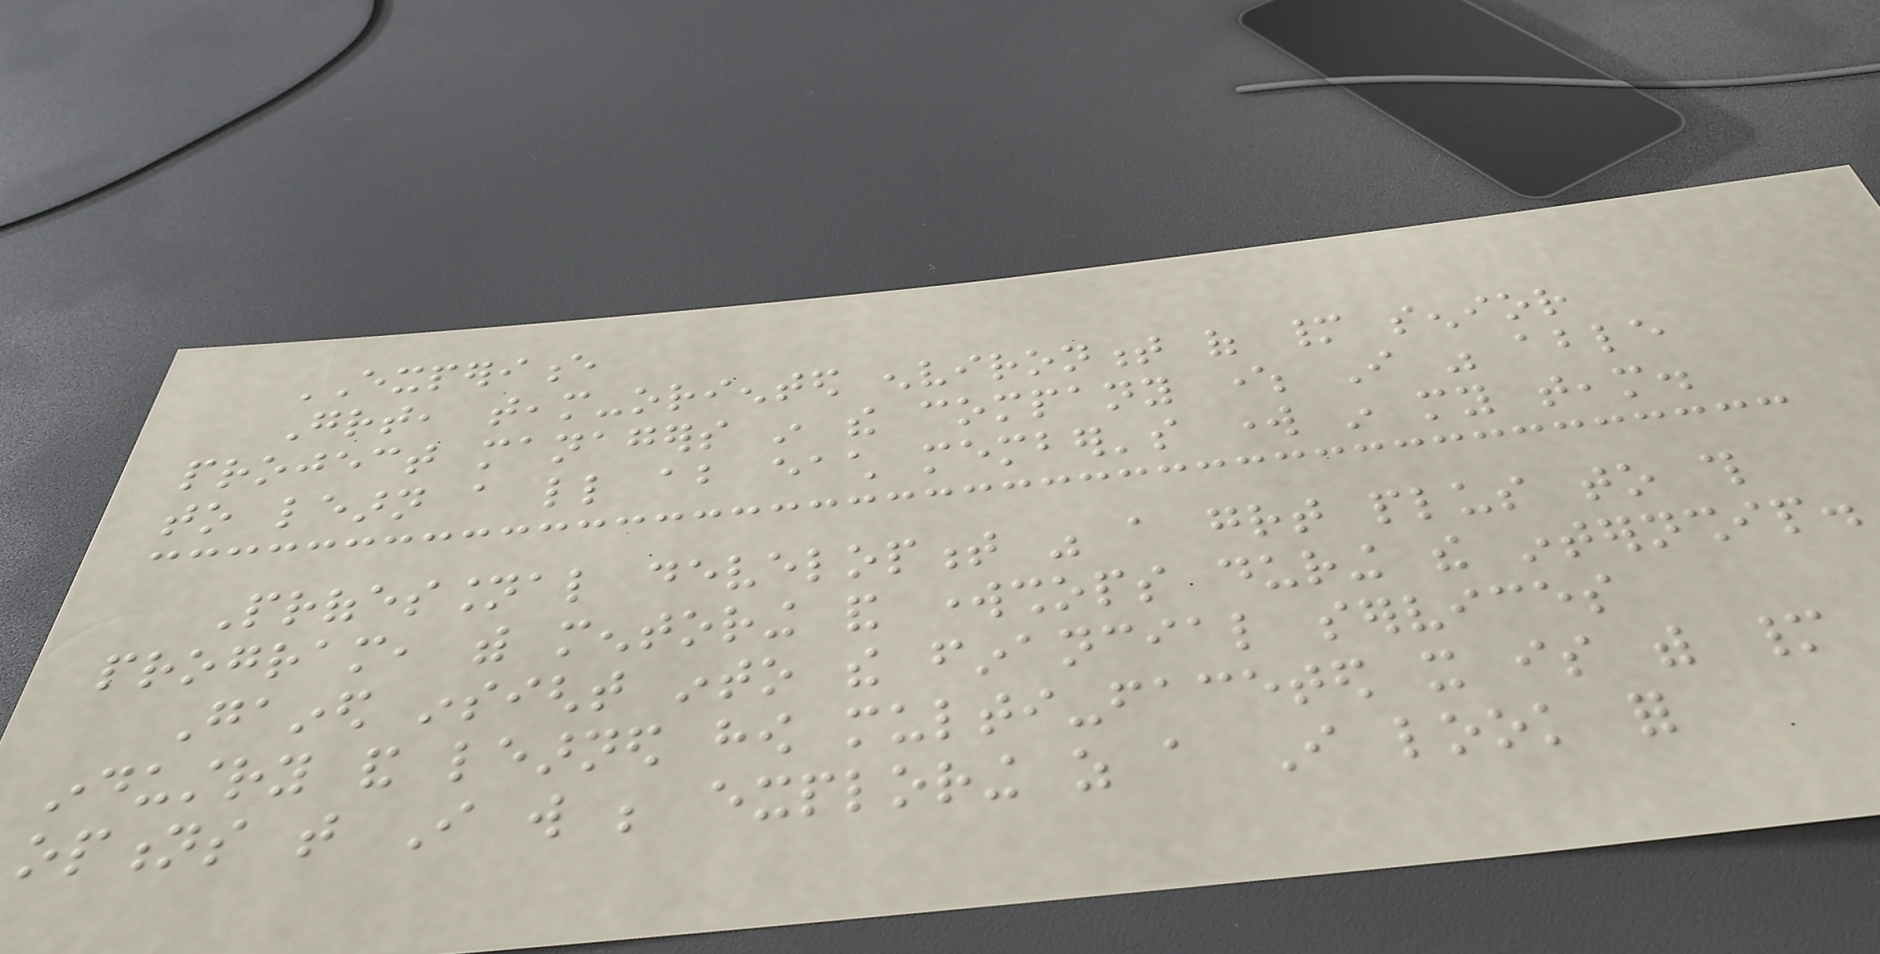EXPERIENCE
Great, team-oriented environment of many senior
project managers in the company where I was able
to learn a little about each member's work in my team.
Professional development was a great plus to this
program, with mentoring and workshops during the internship.
Gained insight into the financial services
industry and learned how multi-faceted it is with many
options that I will be exploring as a I look for
